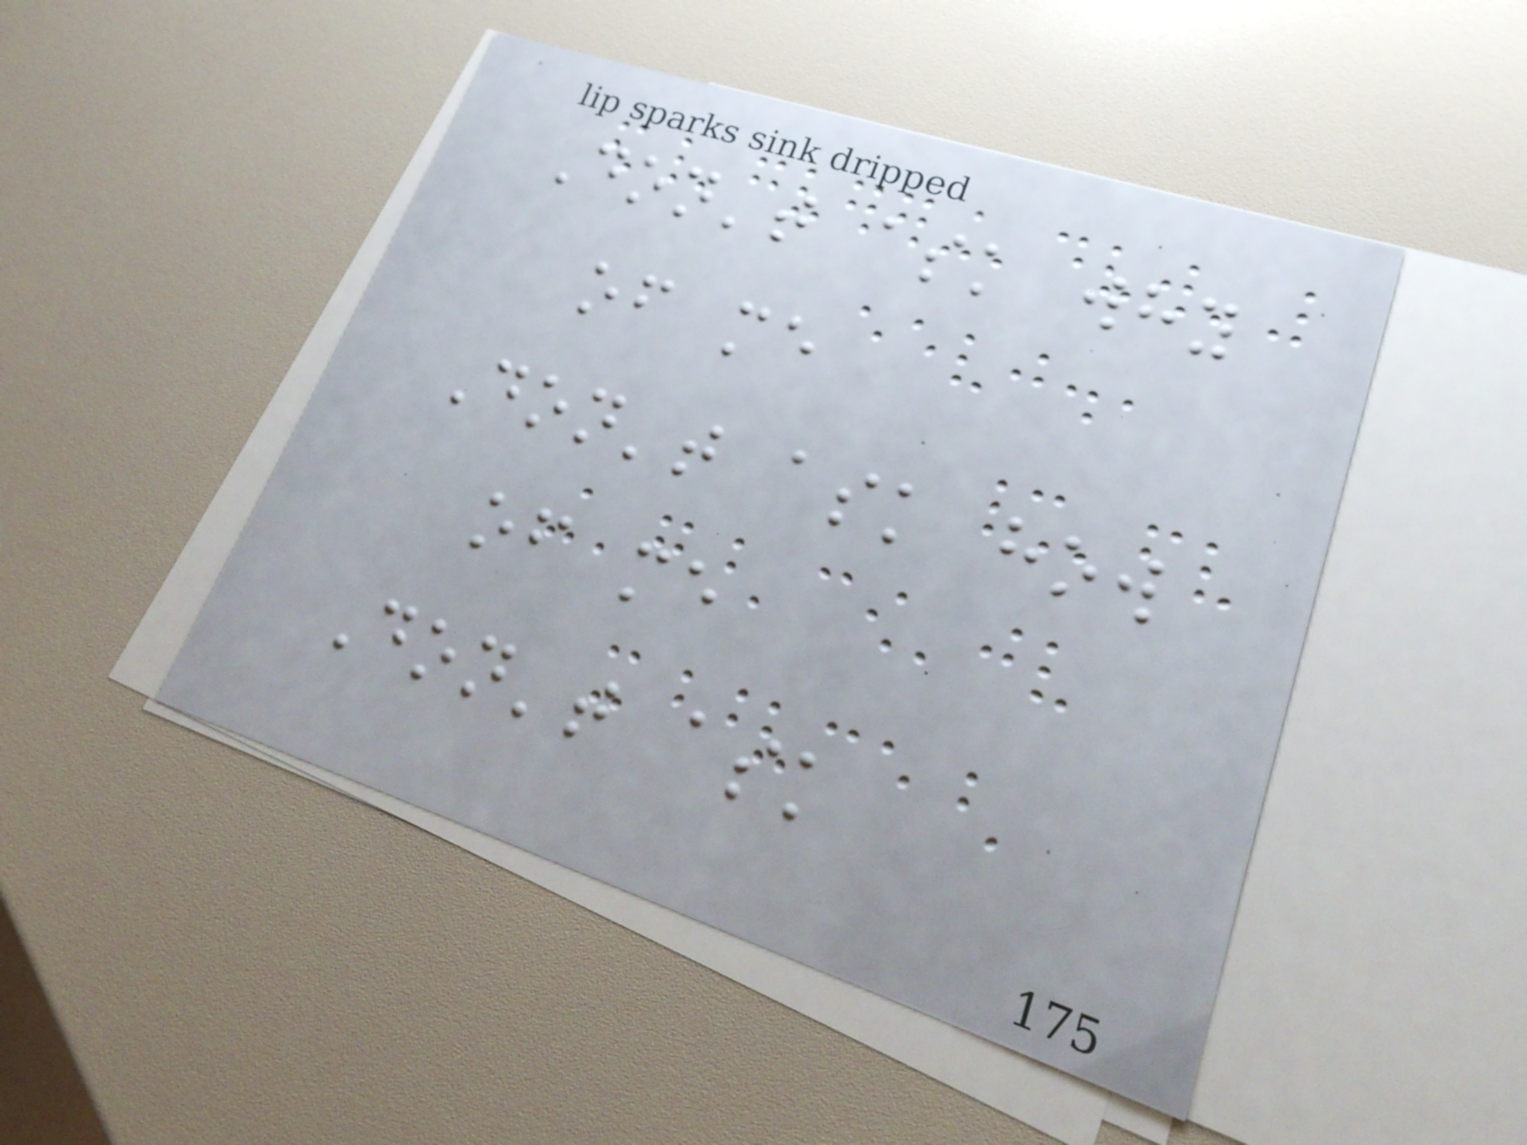Don't ask why
of me
Don't ask how
of me
Don't ask
